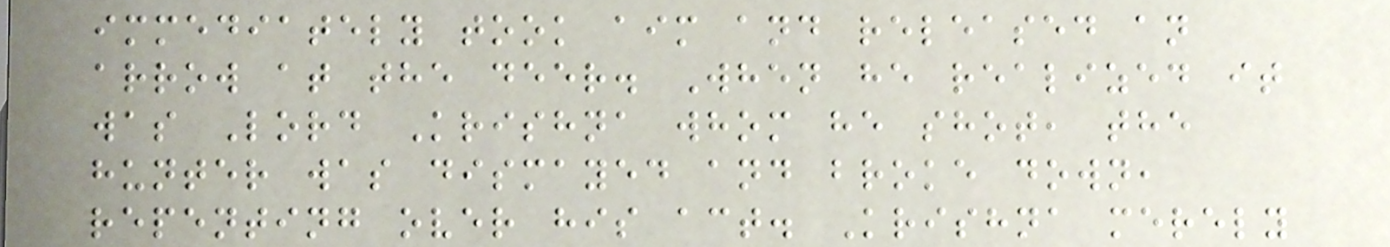immediately took aim and released an
arrow at the deer. When he realized it
was Lord Krishna whom he shot, the
hunter was dismayed and broke down,
repenting over his act. Krishna merely
